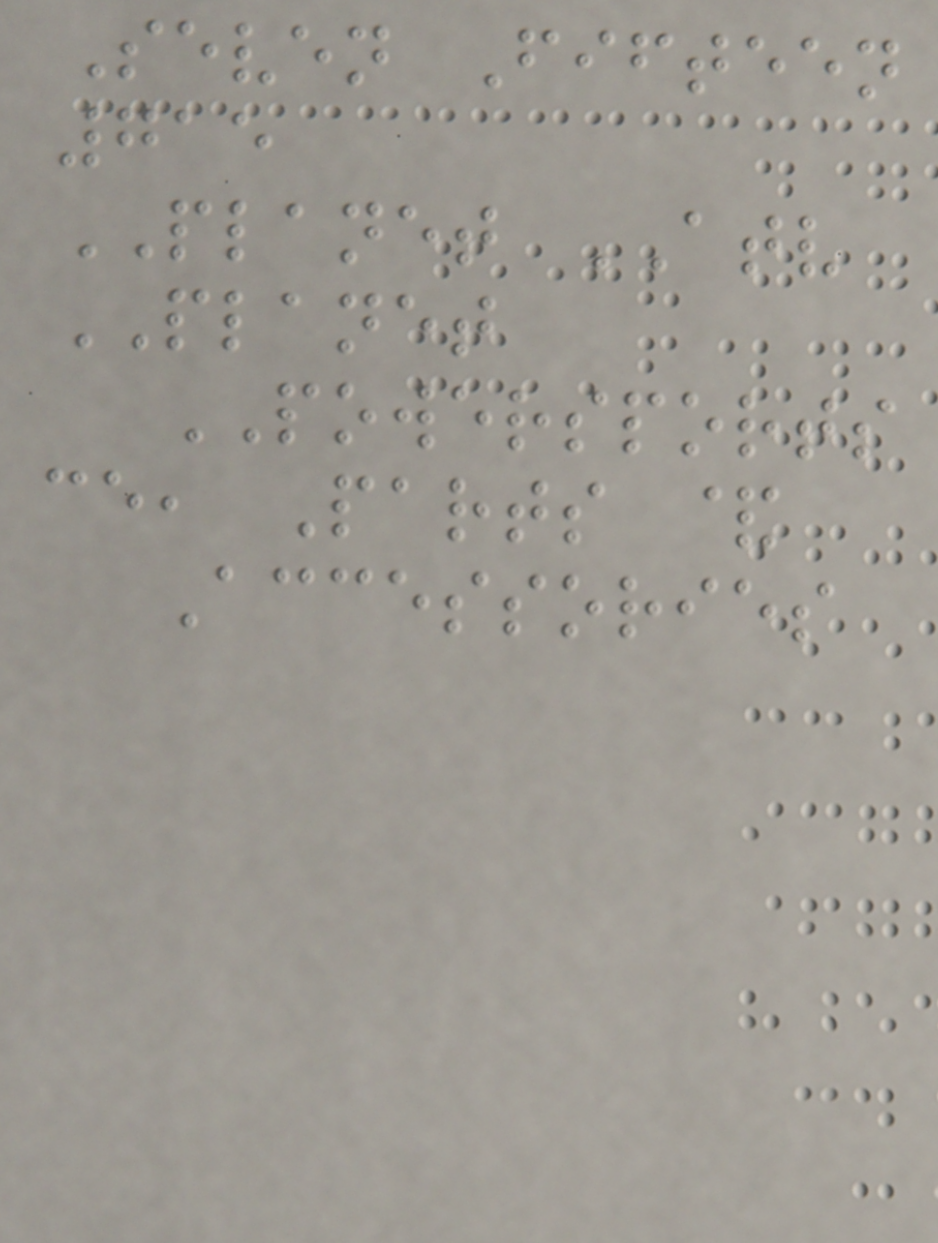Seven Fifteen
715
PLANET ATV
PLANET
POWERSPORTS
ce, Parts &
Accessories
